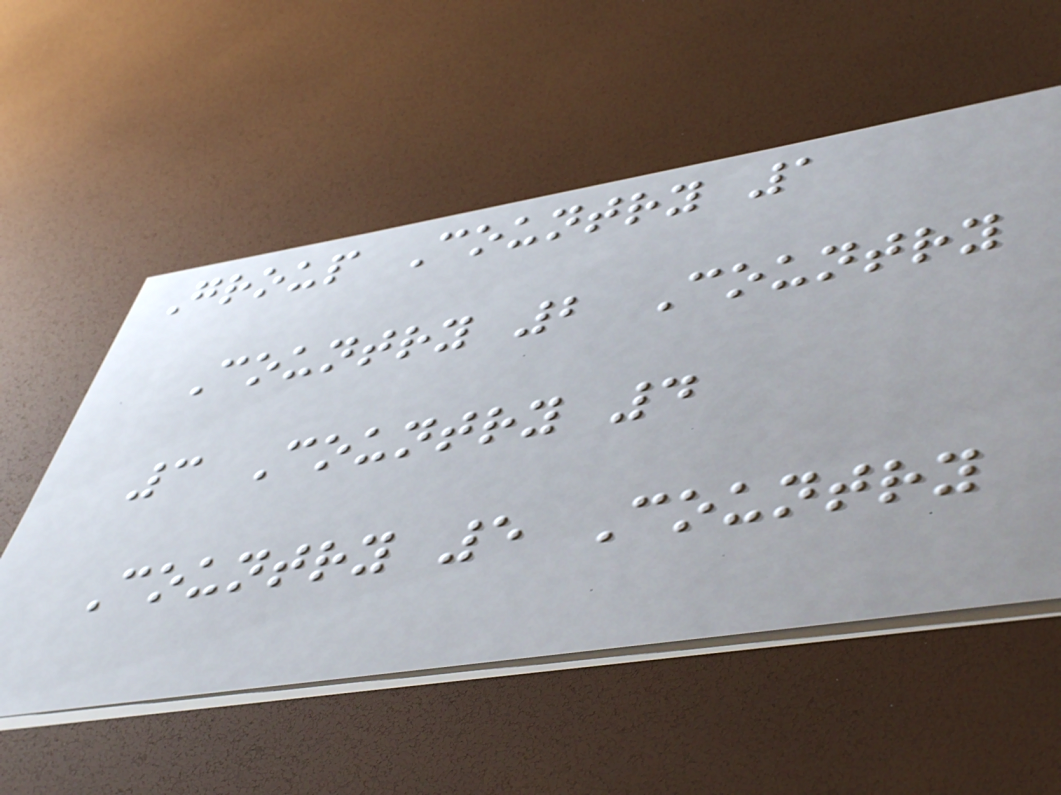Group Country 1
Country 2 Country
3 Country 4
Country 5 Country
